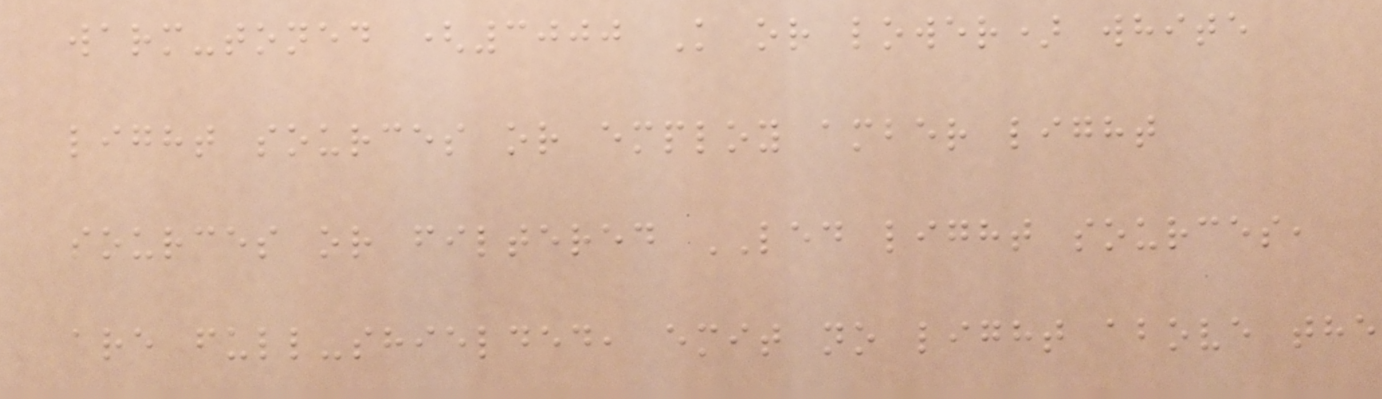warm-toned (3000 K or lower) white
light sources or employ amber light
sources or filtered LED light sources,
are full-shielded, emit no light above the
